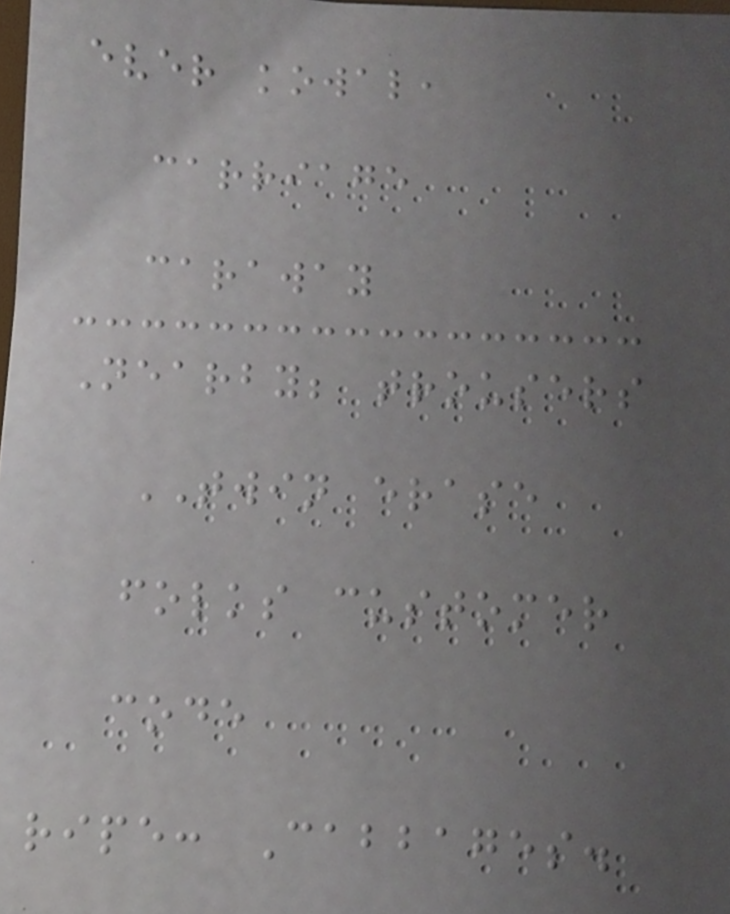ever kowal,
carriage
caraway
Nearby; trousers
TWIN erase
folks customer
code
ripe: Cabbages.
